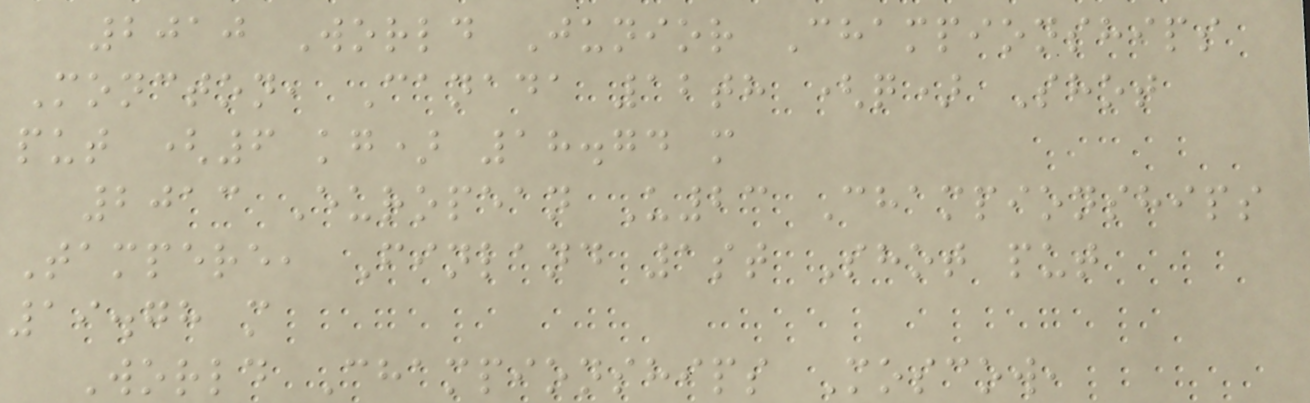2010 World Junior Championships
Moncton, Canada 12th (q) Shot
put (6 kg) 18.74 m
2013 European U23 Championships
Tampere, Finland 1st Shot put
19.78 m
World Championships Moscow,
